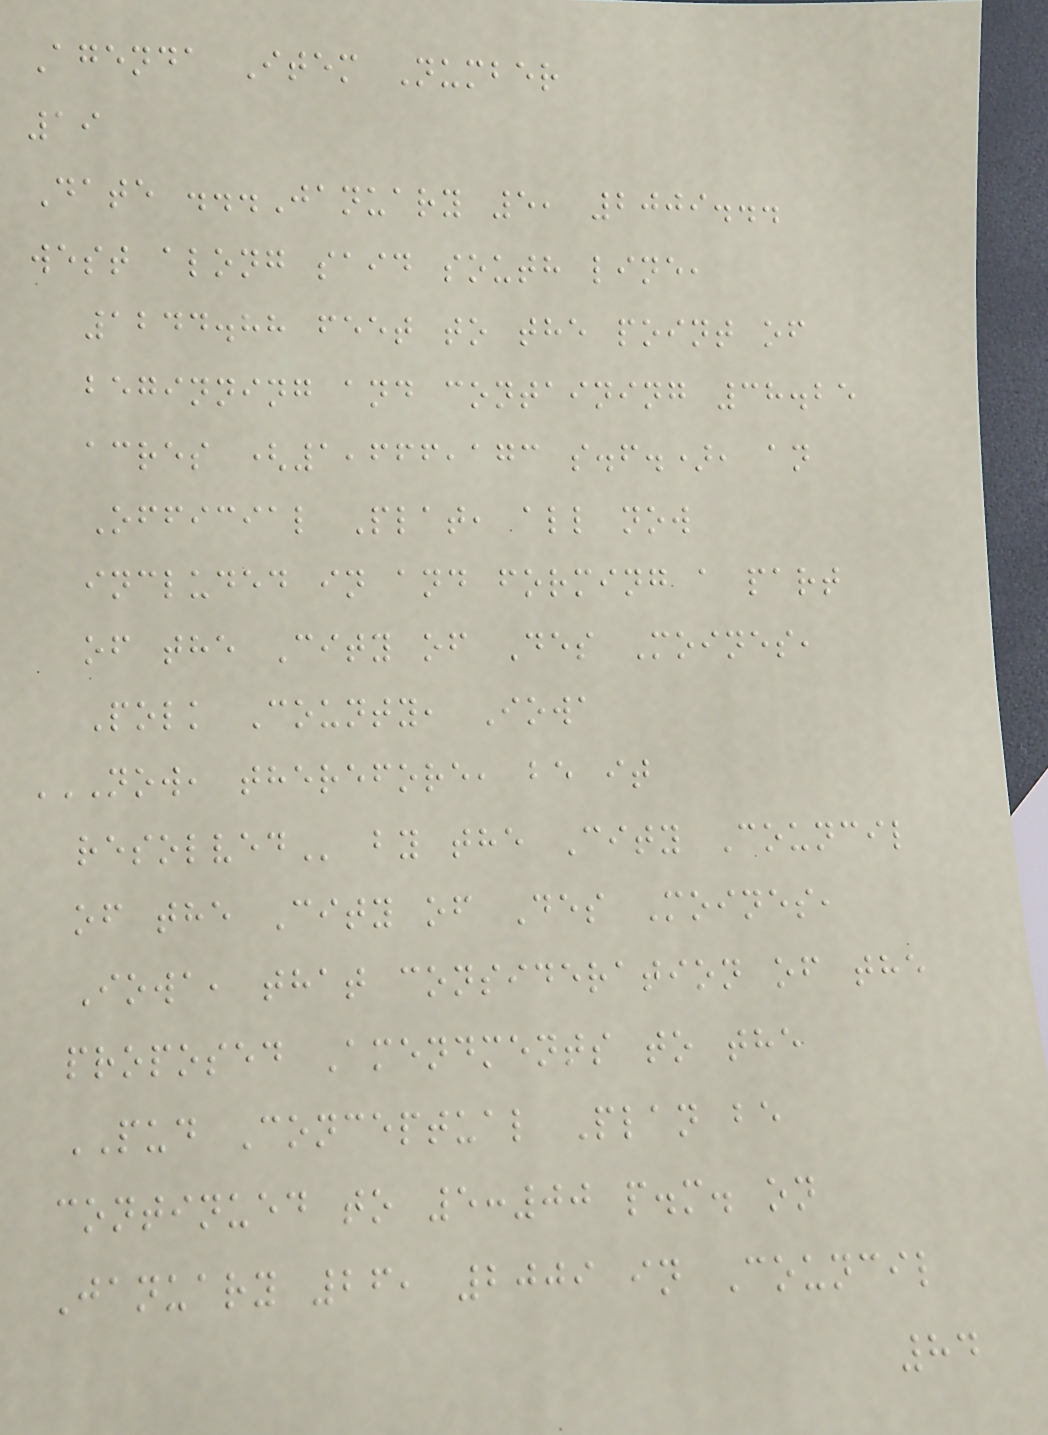Agenda Item Number
19
Date ...January 5, 2009...
west along said south line,
1244.88 feet to the point of
beginning and containing 38.25
acres (1,666,173 s.f.), an
Official Plat, all now
included in and forming a part
of the City of Des Moines,
Polk County, Iowa
NOW, THEREFORE, BE IT
RESOLVED by the City Council
of the City of Des Moines,
Iowa, that consideration of the
proposed Amendments to the
PUD Conceptual Plan be
continued to 5:00 p.m. on
January 26, 2009 in Council
84
